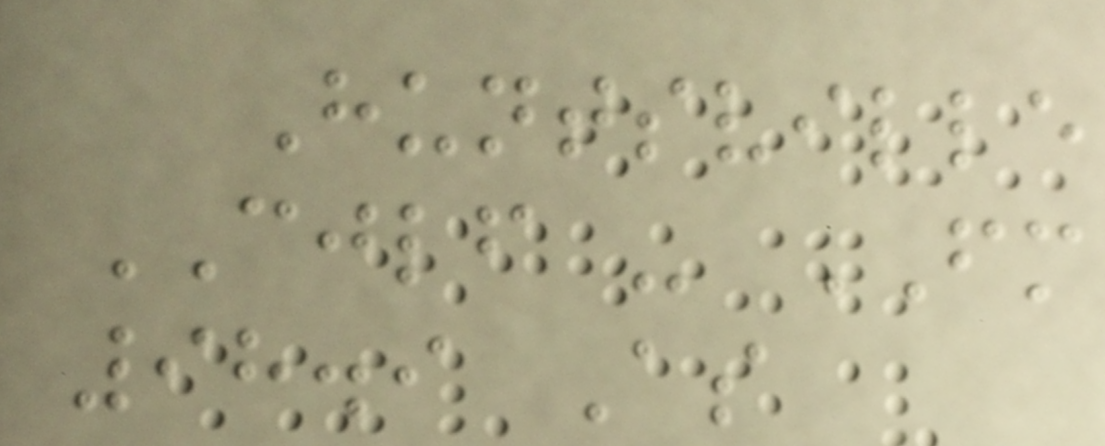Huntsville
CJLF - FM
98.9 As
